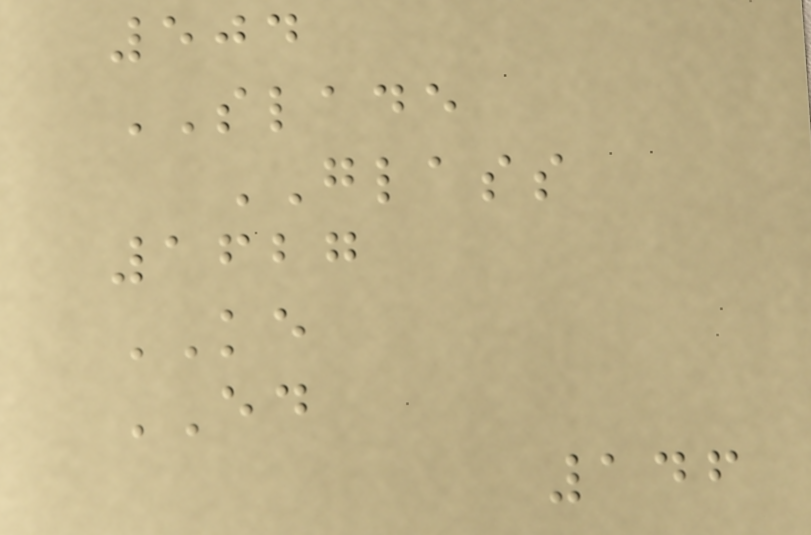504
SLADE
GLASS
1627
KE
ED
146
